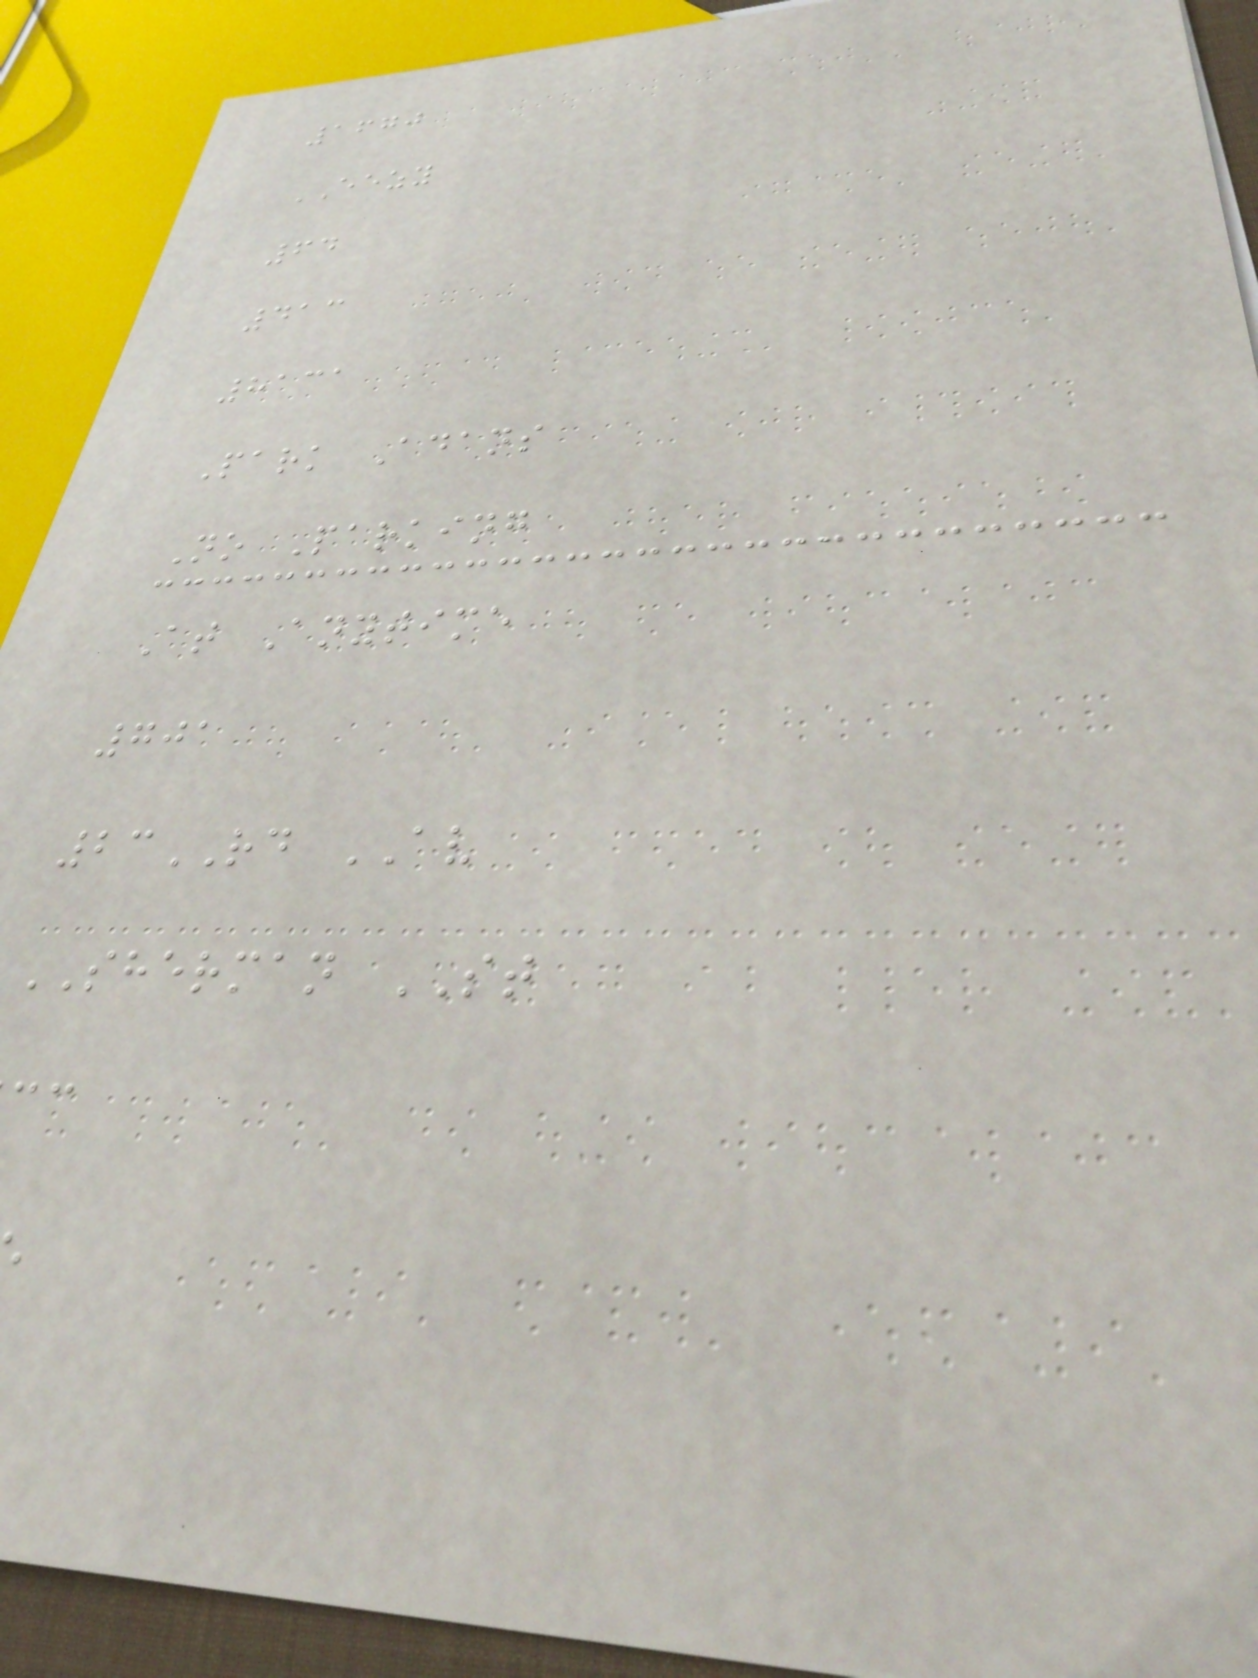1670
EEZY
64
413
8131
Park Adans
No Parking
At Anytime
701
23RD AV
SHERMAN ST
